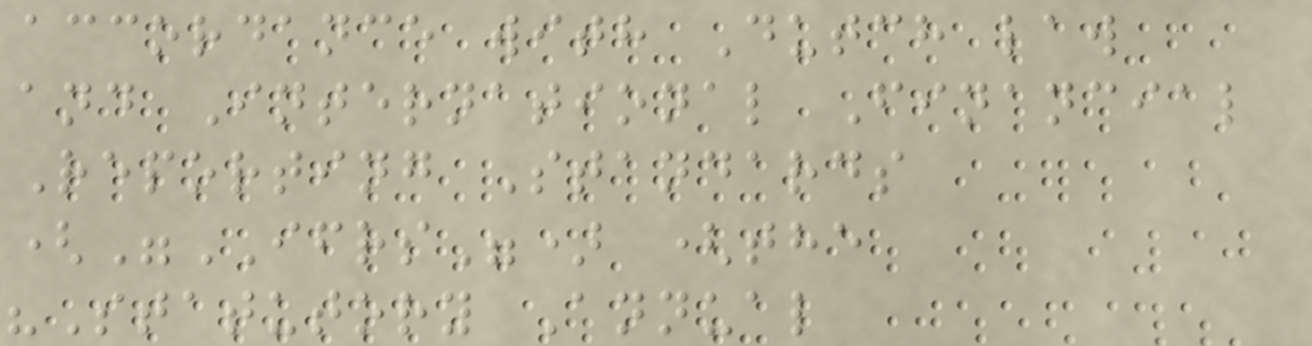accordance with Dutch law
and International Financial
Reporting Standards
("IFRS") (the
"Statutory Annual
